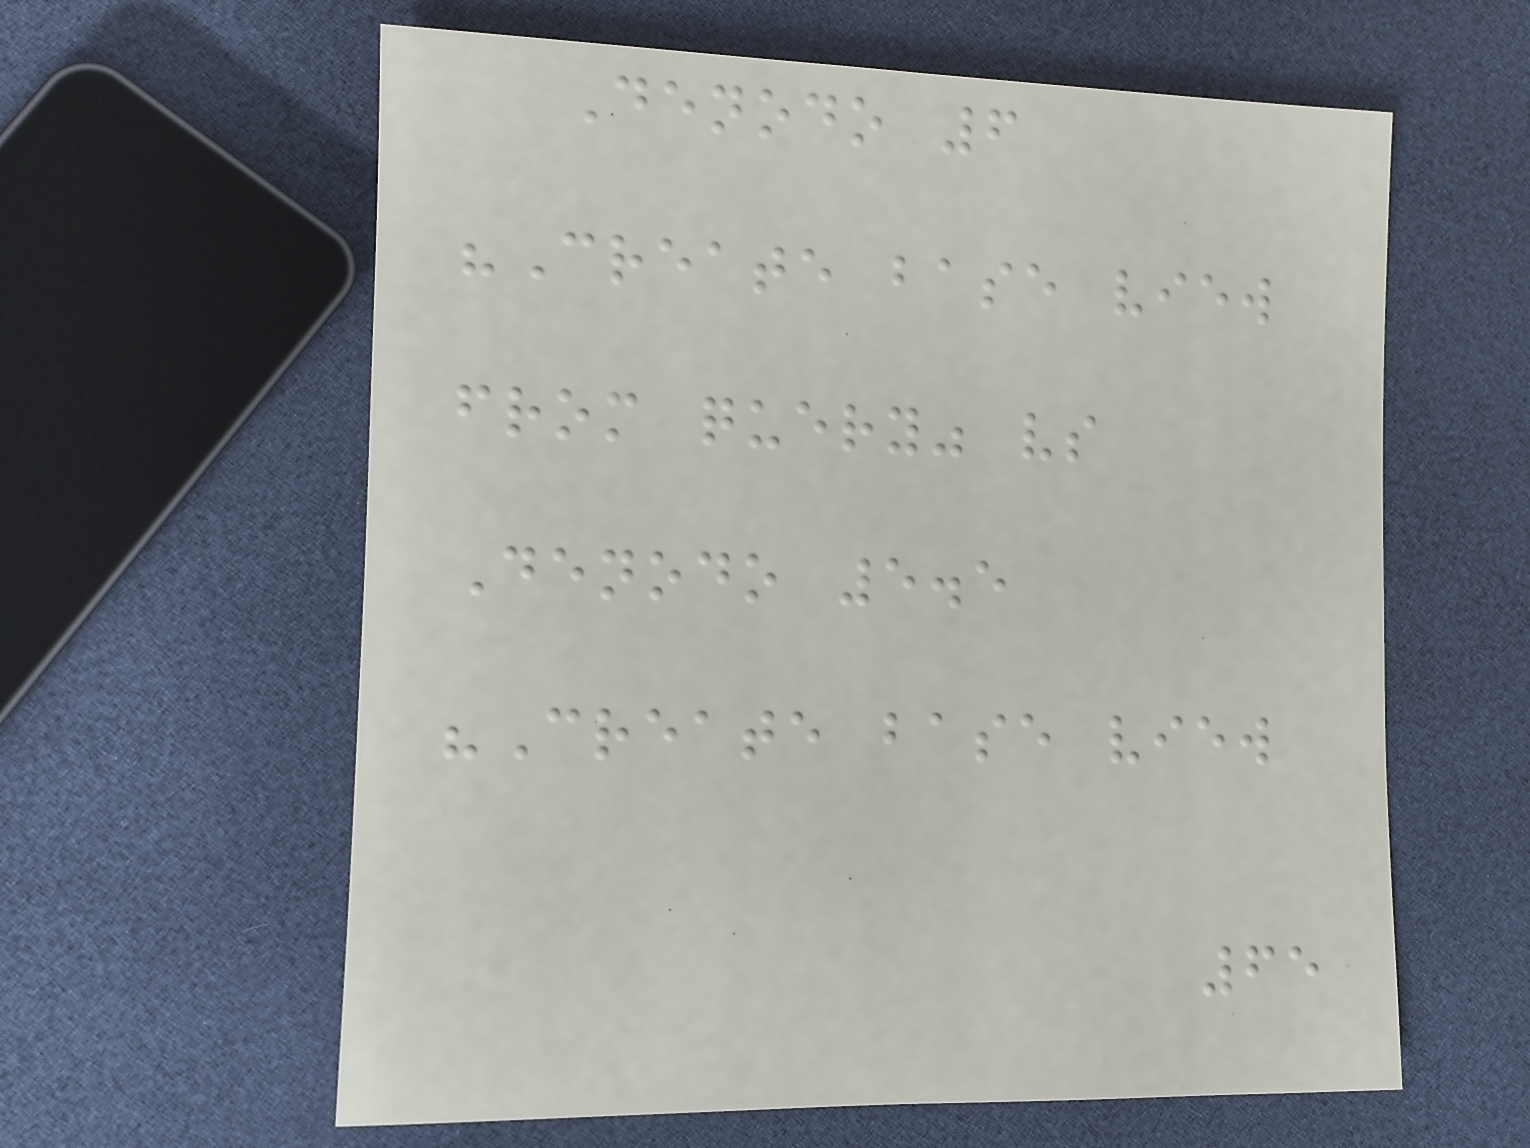Denodo 6
"Create base view
from query" vs
Denodo 5.5
"Create base view
65
